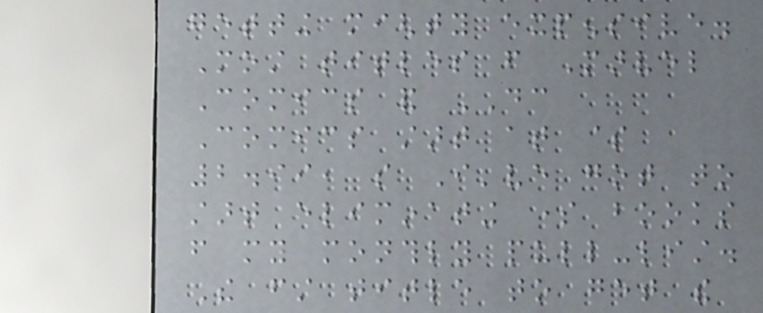getting mighty expensive.
Most titles from Marvel
Comics and DC
Comics start at $
2.99, so I've got to
start eliminating some books
from my monthly pull-list.
The first title to get the
